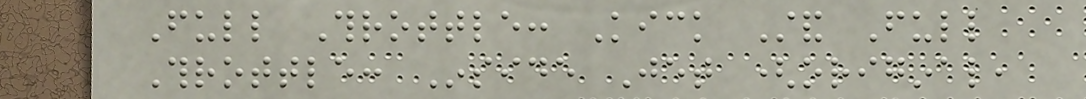Full Throttle: Kick Stand Full
Throttle: Inside Jet (original,
